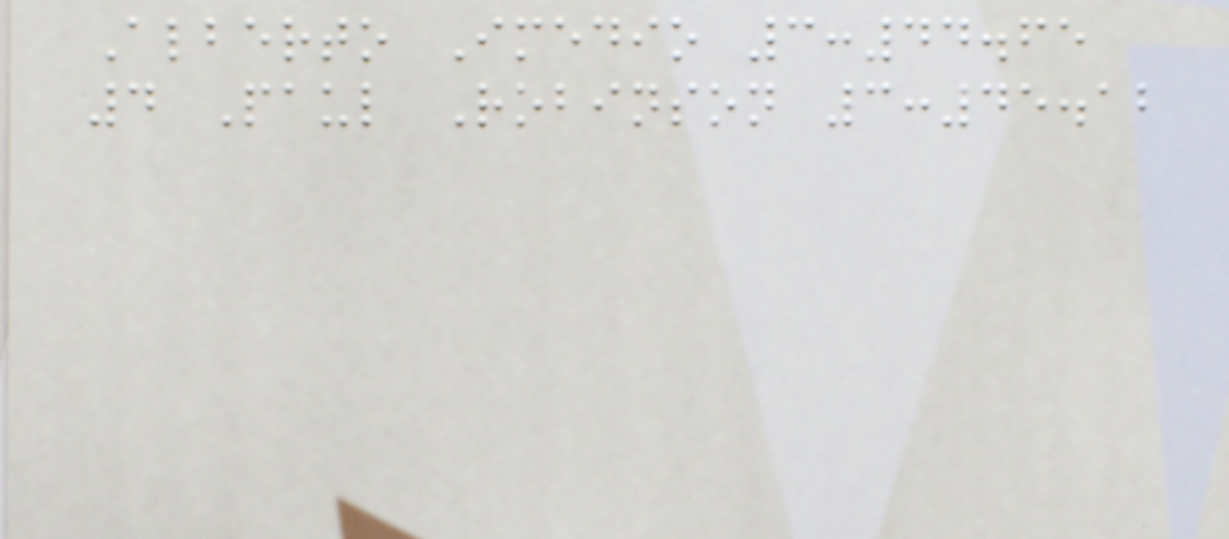Alberto Imedio 3:44.65
4 Paul Robinson 3:45.12
